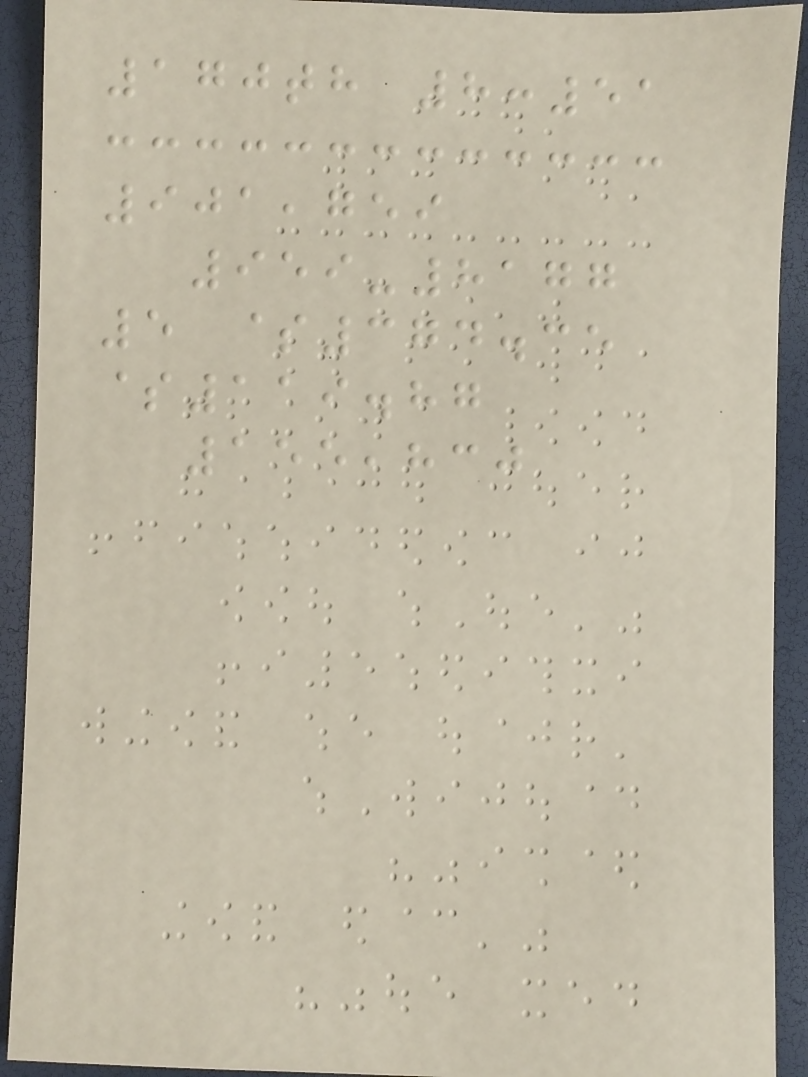170th 8:51
901,759
959-8177
5 $374.35
$119.87
155,830
